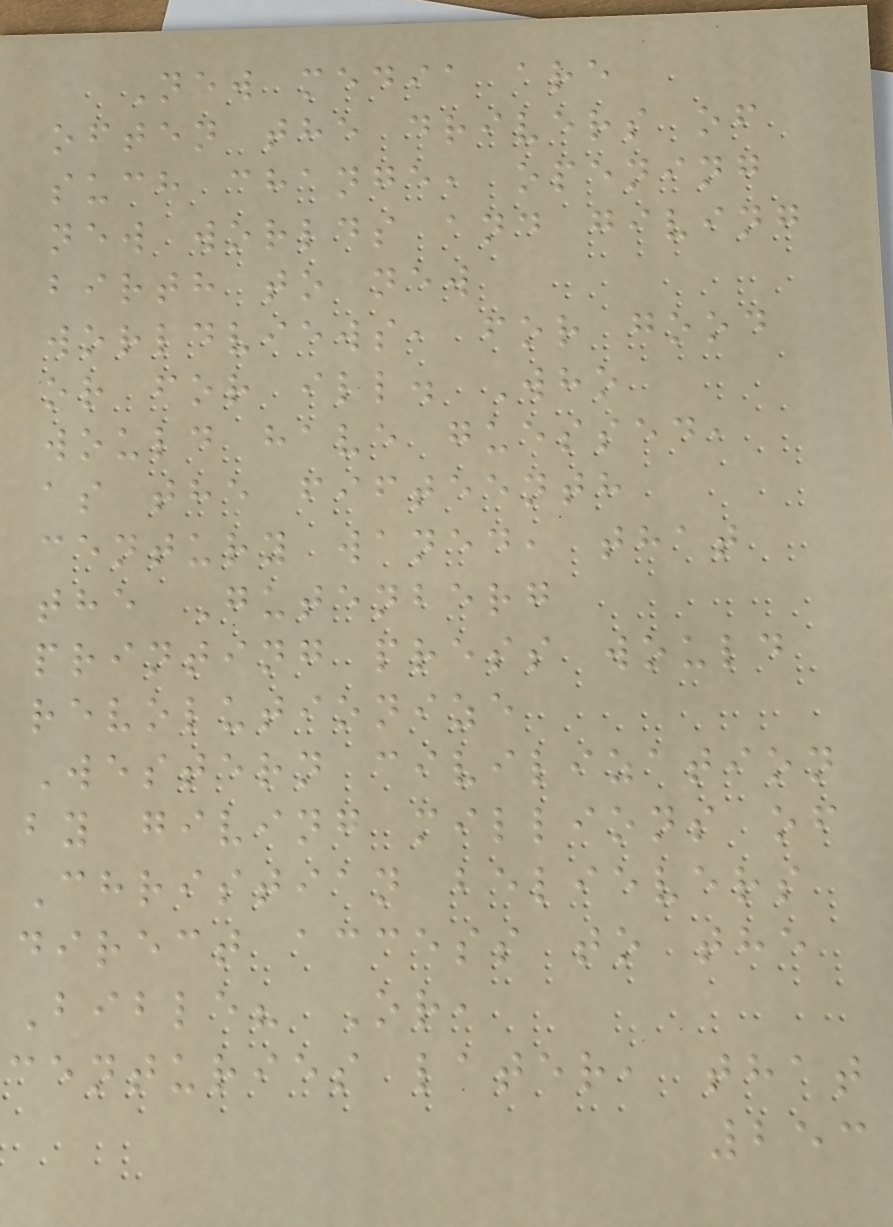New media are
often the drivers of
such change, opening
new worlds and giving
birth to new
worldviews, for good
or for ill. Who
would have guessed,
as the fifteenth
century waned, that
the Gutenberg
printing press would
revolutionize
Western civilization
by giving millions of
Christian believers
direct access to the
Bible? Or,
centuries later, that
253
